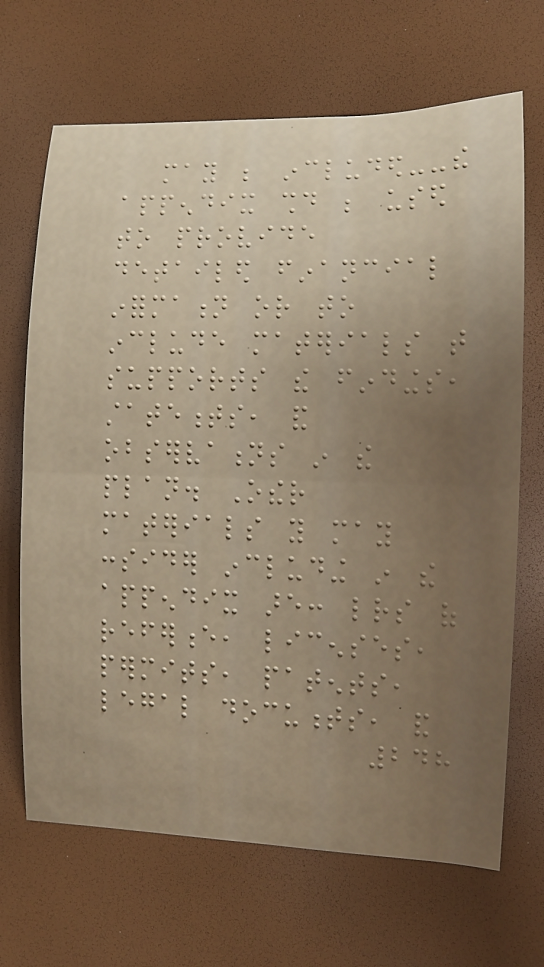may be included--the
appendix should be used
to provide
detailed financial
information or to
include materials that
supports the findings,
statements, and
observations in the
plan. Other
materials you may
consider including in the
appendix are: letters of
reference, licenses,
permits, patents,
legal documents, and
248
